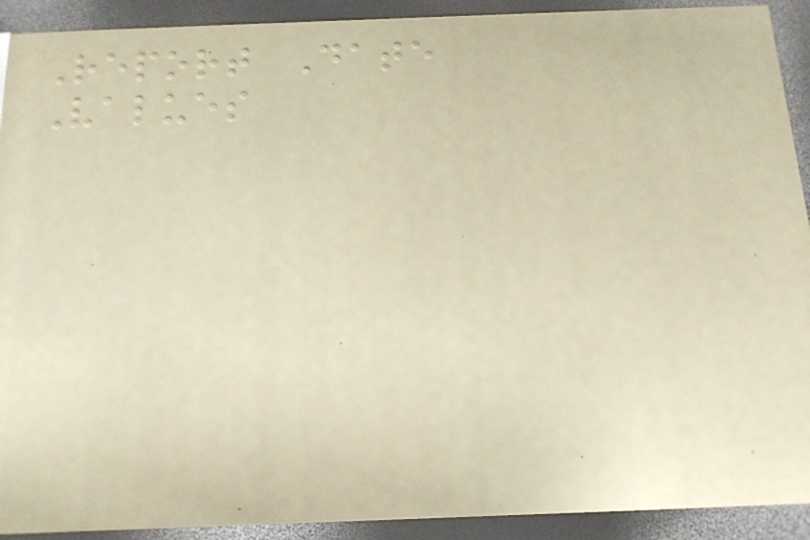Report Date
Values
